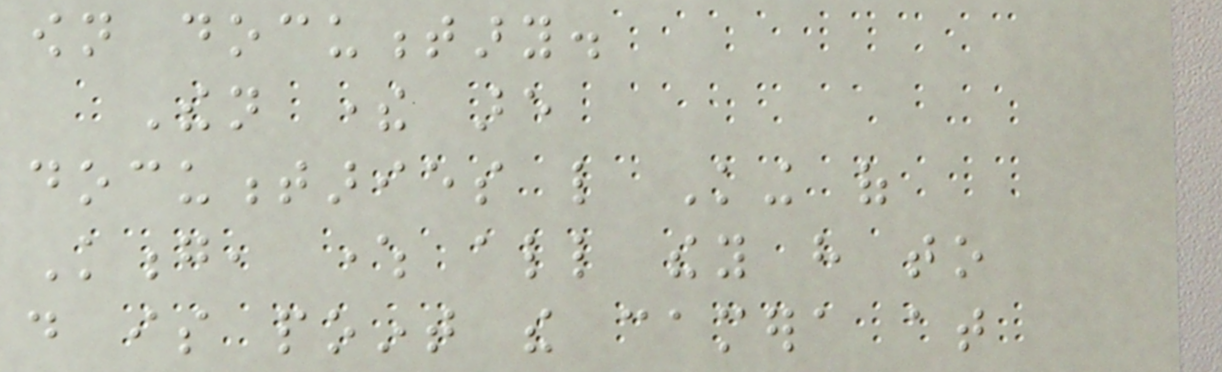own documentary.
Then there are
documentaries like King of
Kong, where all they have to
do is point the camera at
